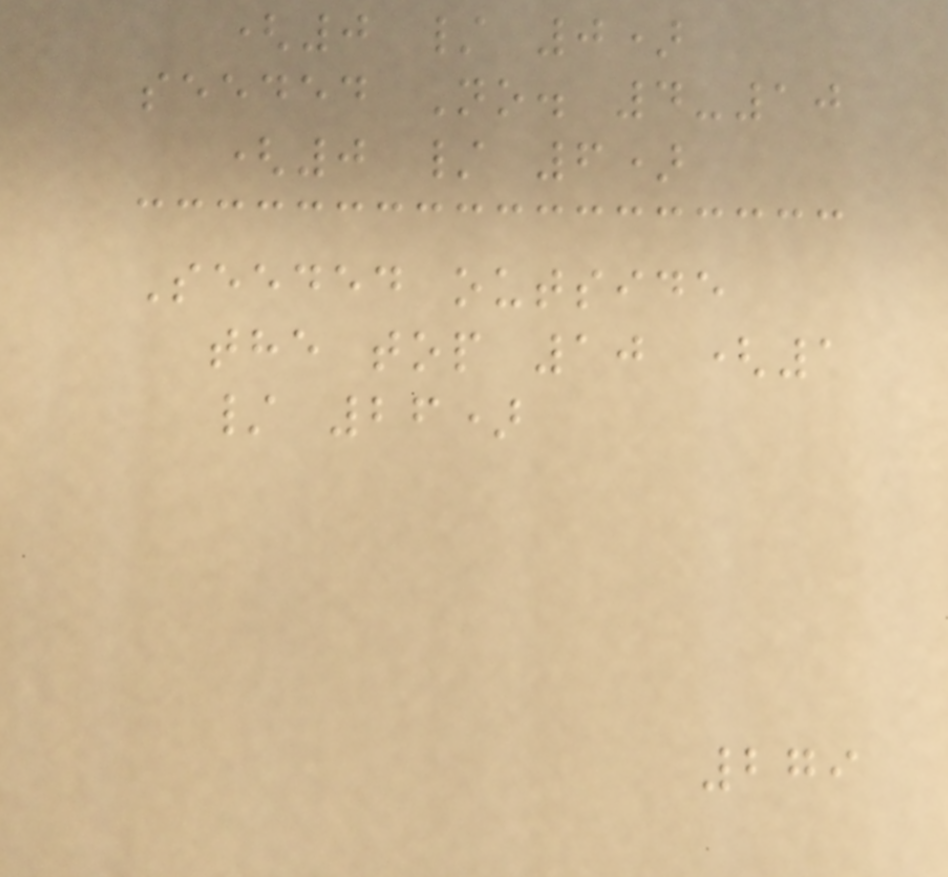(0 / 0)
seeded No. 4-10
(0 / 6)
Seeded outside
the top 10 (1
/ 26)
279
